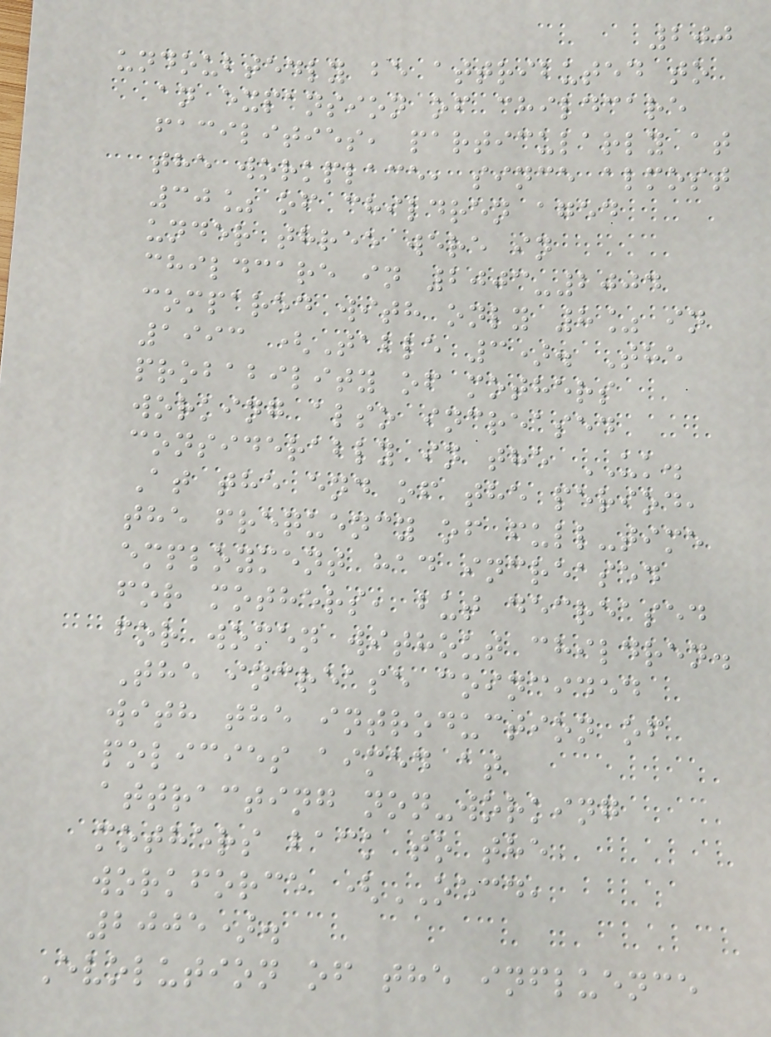200
undoubtedly be attributed to
an expansion of childcare
facilities, particularly at
the workplace, since almost
30% of children aged
under three were in
childcare in 2003-2004
compared with only 8% in
1993 (Table 3). The
probability of mothers
working also increased
considerably in the UK.
At the end of the period,
the frequency of full-time
employment had increased
for mothers, but decreased
for women without children.
The increase coincided
with the introduction of
policies aimed at
attracting non-working
mothers back to the
workforce (OECD,
2005).
Evolution of the influence
